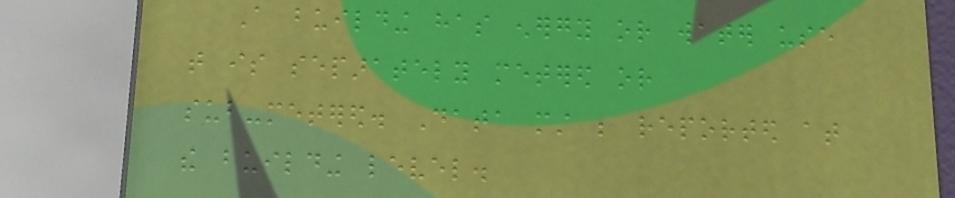A building has energy or water use
that is separately metered or
sub-metered. Data must be reported at
the building level.
